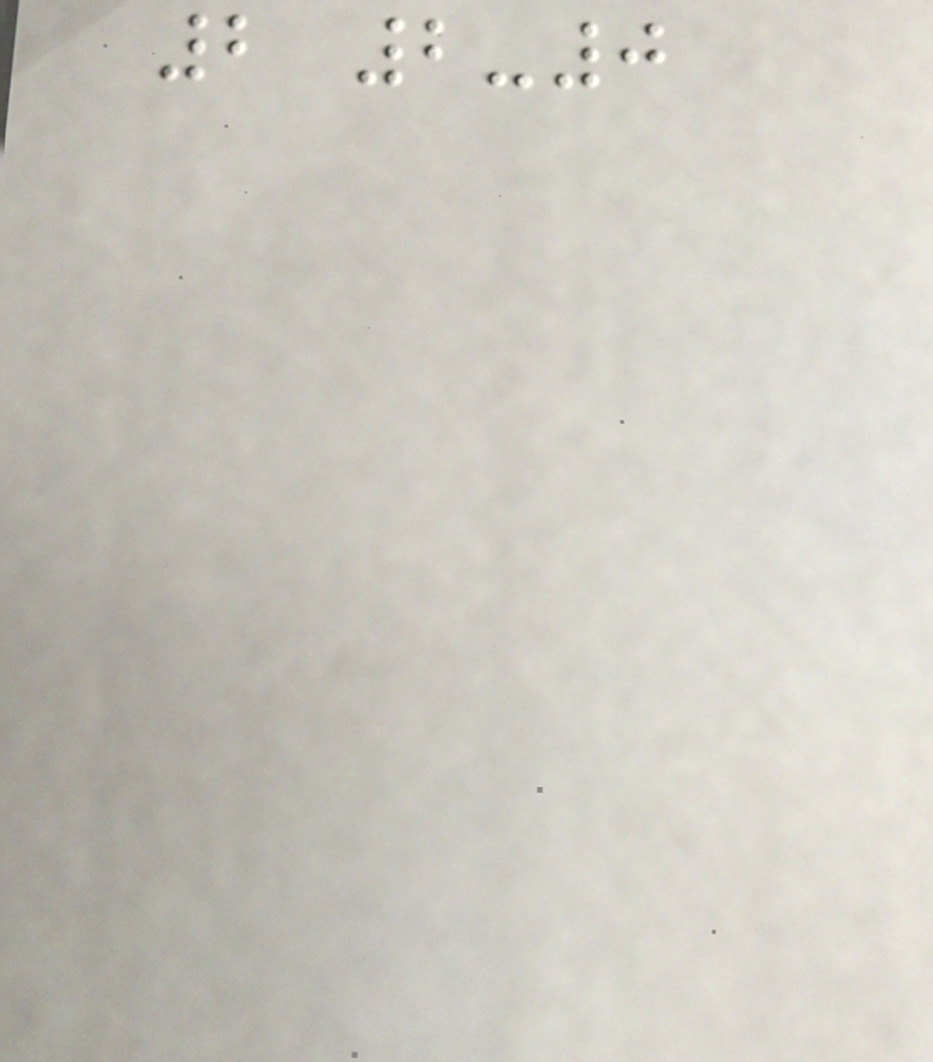2 2-0
